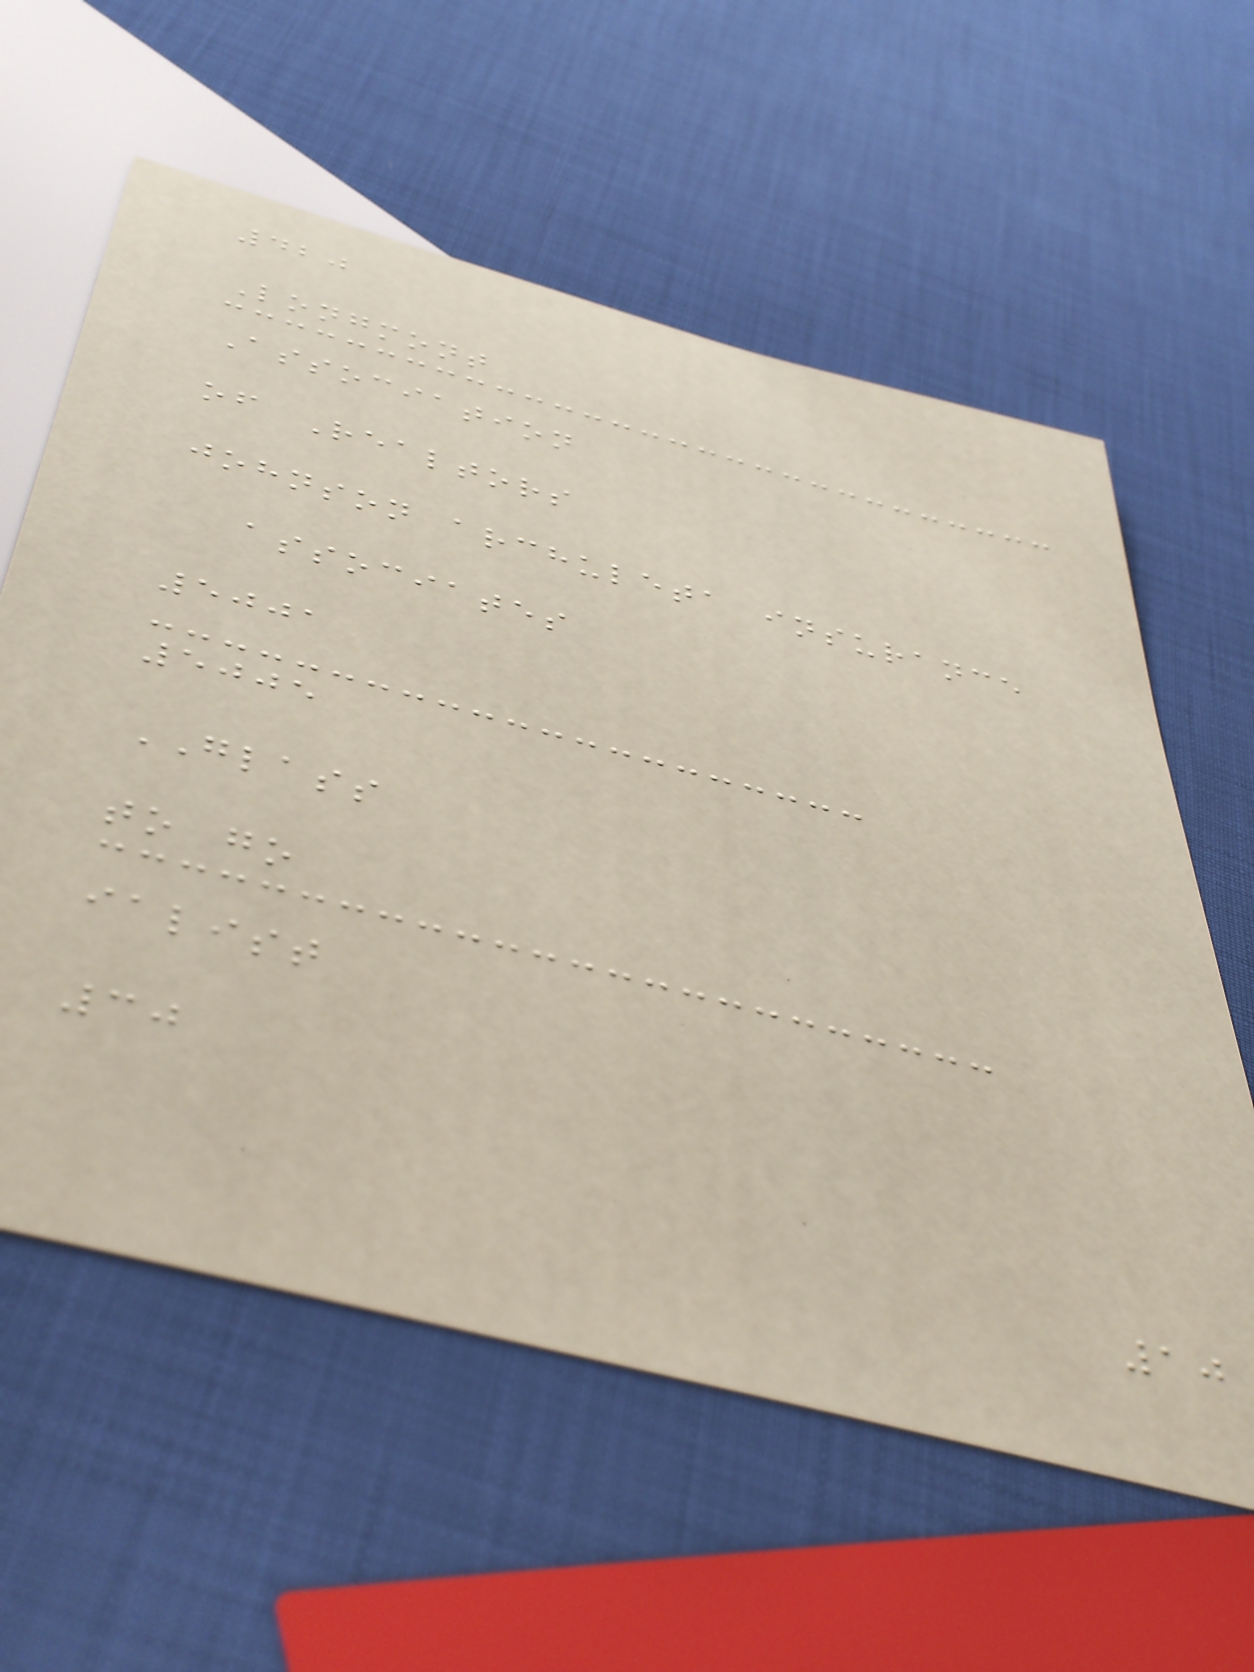420
Longmont
Association
of Realtors
johnson archuleta insurance
associates
5001
5005
GLASS
to go
ialist
30
10
